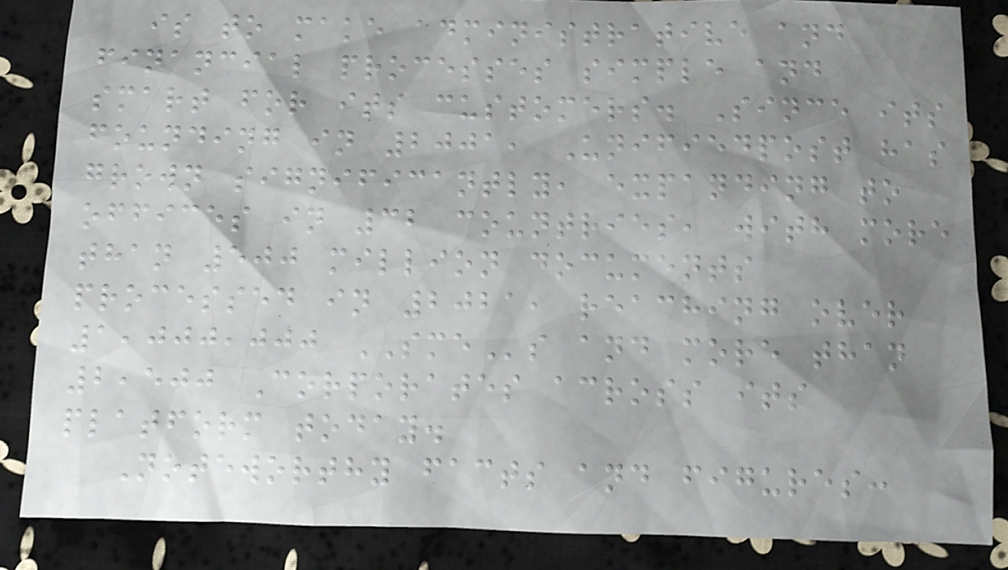is to make administrative and
financial processes simple and
smart for its customers. Since its
founding in 2001, Unifiedpost has
grown significantly, expanding to
offices in 32 countries, with more
than 500 million documents
processed in 2021, reaching over
1,000,000 SMEs and more than
2,500 Corporates across its
platform today.
Noteworthy facts and figures:
